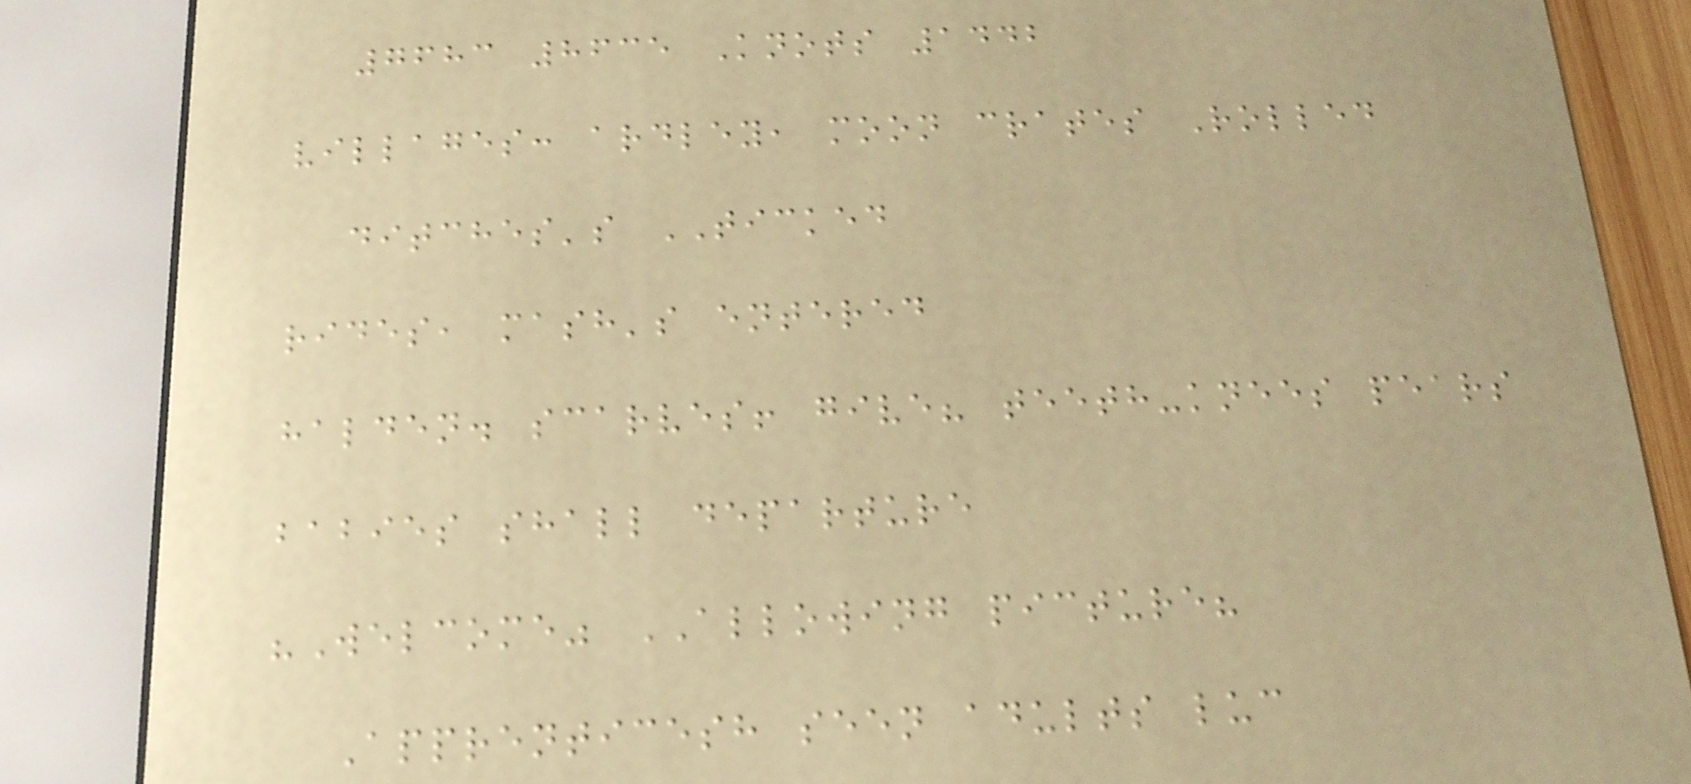7683 8635 Knots 1442
villages: ardley, moon crates Rolled
ditches's TICKED
rides, mash's entered
halden. scarves! give? teeth-knees pears
babies shall departure
"Welcome" ALLOWING picture?
Apprenticesh seen adults luc
